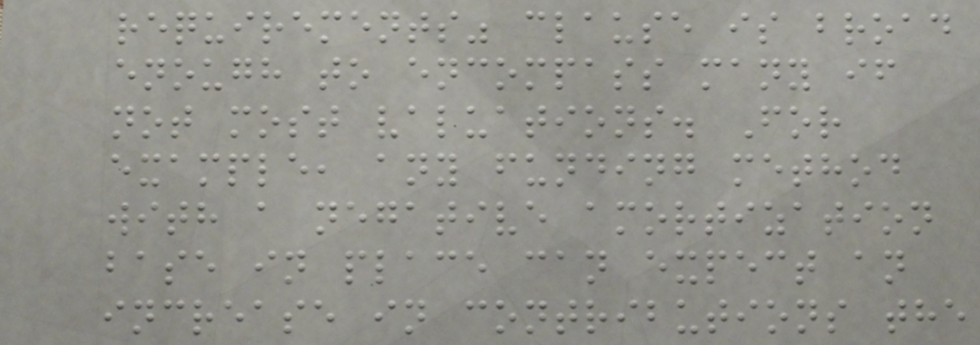requirements" clause is broad
enough to encompass many if
not most valuations. For
example, any funding method
with a negative amortization
base in place can expect an
increase in contributions the
